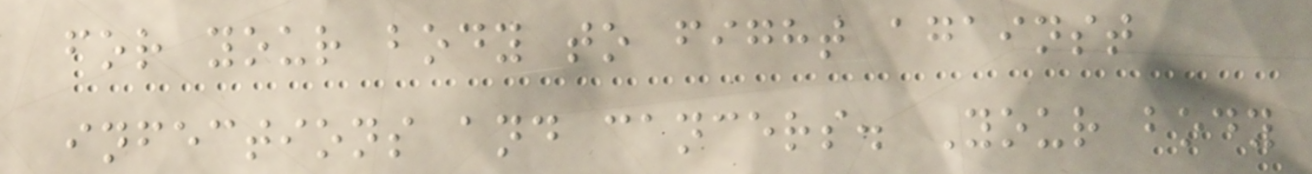for your body to fight against
infections and cancers. Your body
